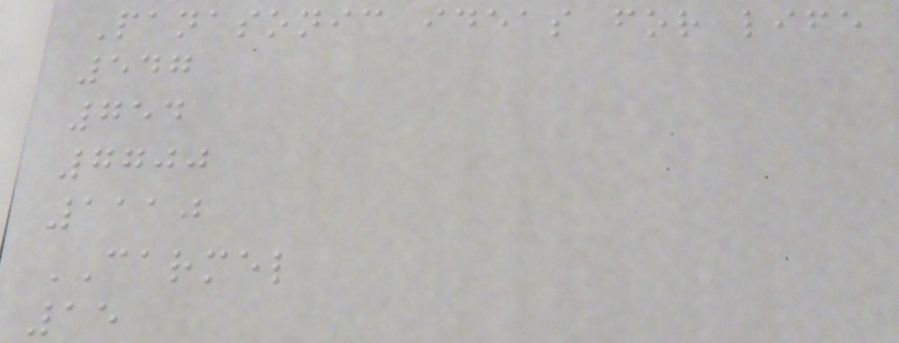Panasonic ideas for life
547
754
7700
1110
CARMEL
15
